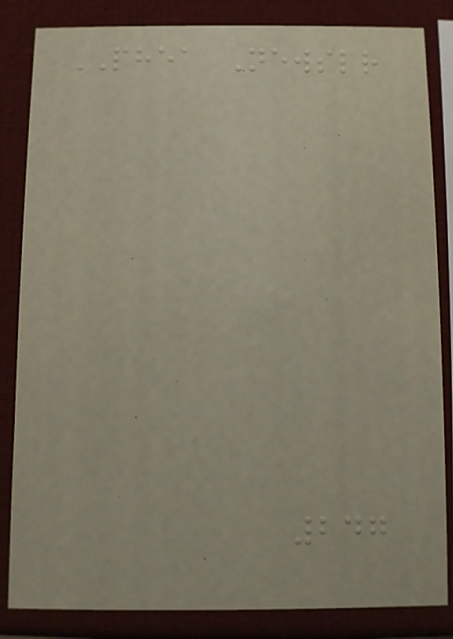PHEA Newsletter
247
